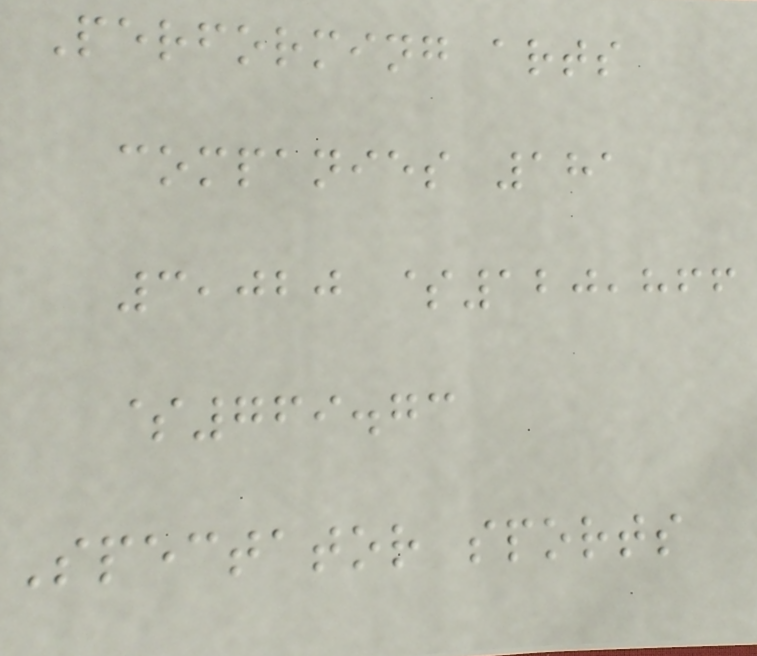Performing arts
companies 181
3,020 $120,866
$769.73
Spectator sports
